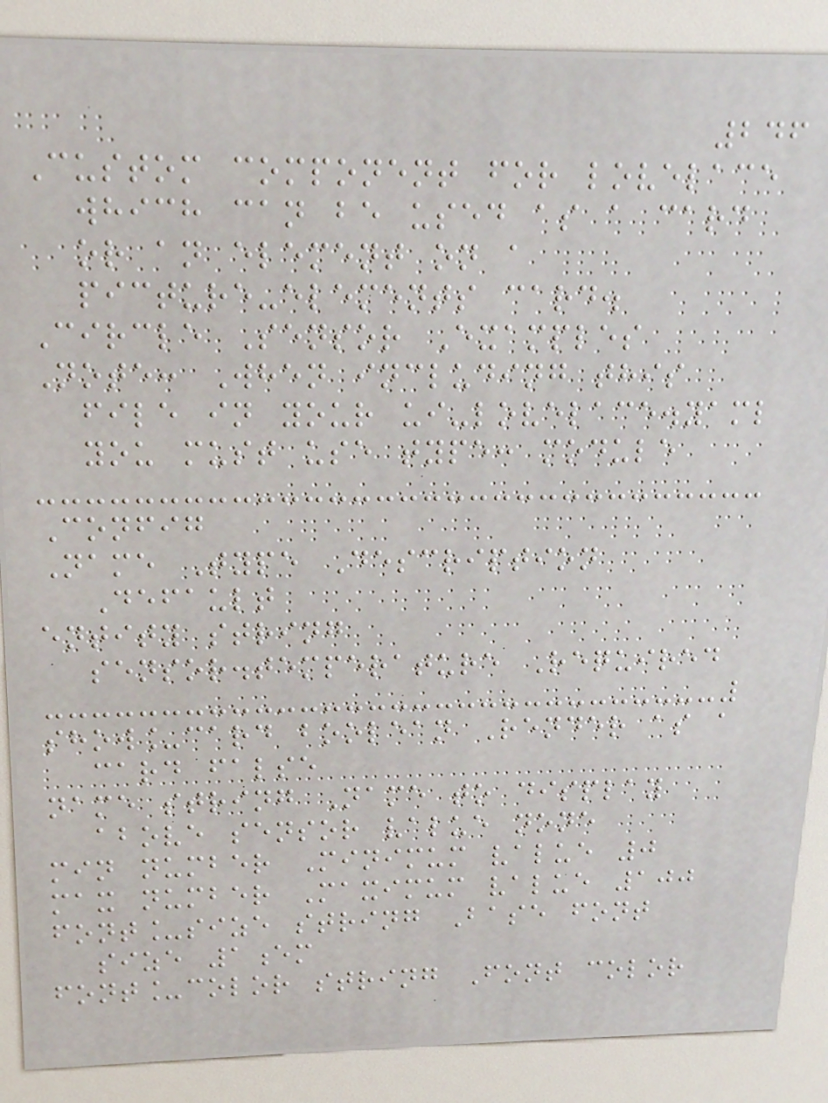246
Custom component for lovelace
which can be used as a card
or an element on a
picture-elements card.
Circle Sensor Examples
Note: When including this
file in your ui-lovelace.yaml
you must use type: module
Config
Name Type Description
Default
entity string
sensor.temperature Required
show_card boolean Render as a
card false
name string Name to display
above sensor value none
min number Minimum value 0
max number Maximum value 100
font_size string Base font
size 1em
font_color string Font color
